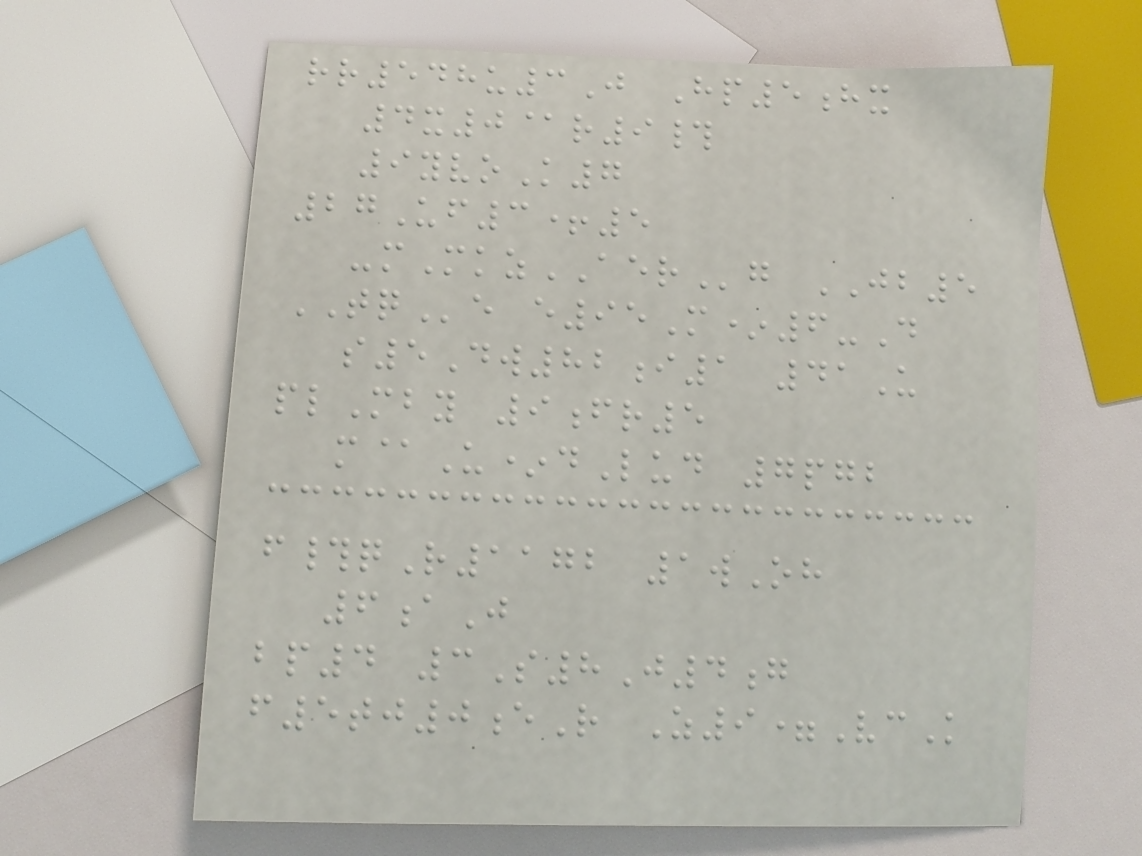rr548u3J Hp5hx
4x0@r9#
9yvoK7
27Uf3+5
-mMkzAERg JB5
TQe e95M*6-D
s5Dw82i1 41U
plMby 9fr5
m@U*dLud 7pgb
f#qR1172 1wOh
6aJ
bp4 3S8J4g
f5tj0eR Z9=VcK
